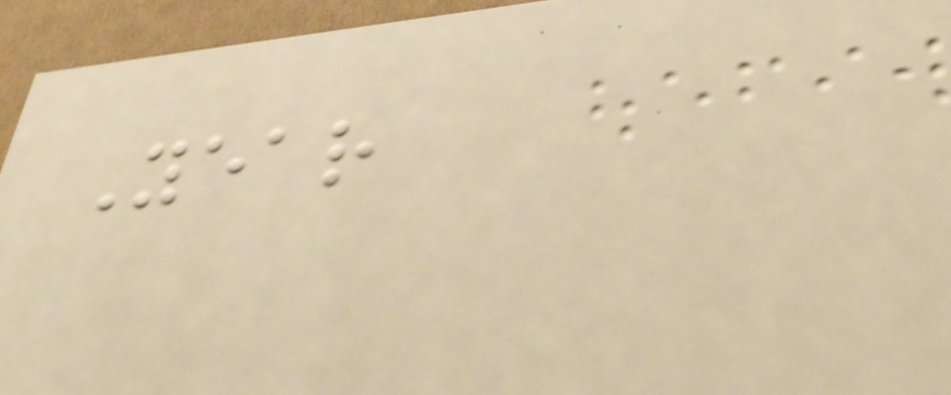Year
